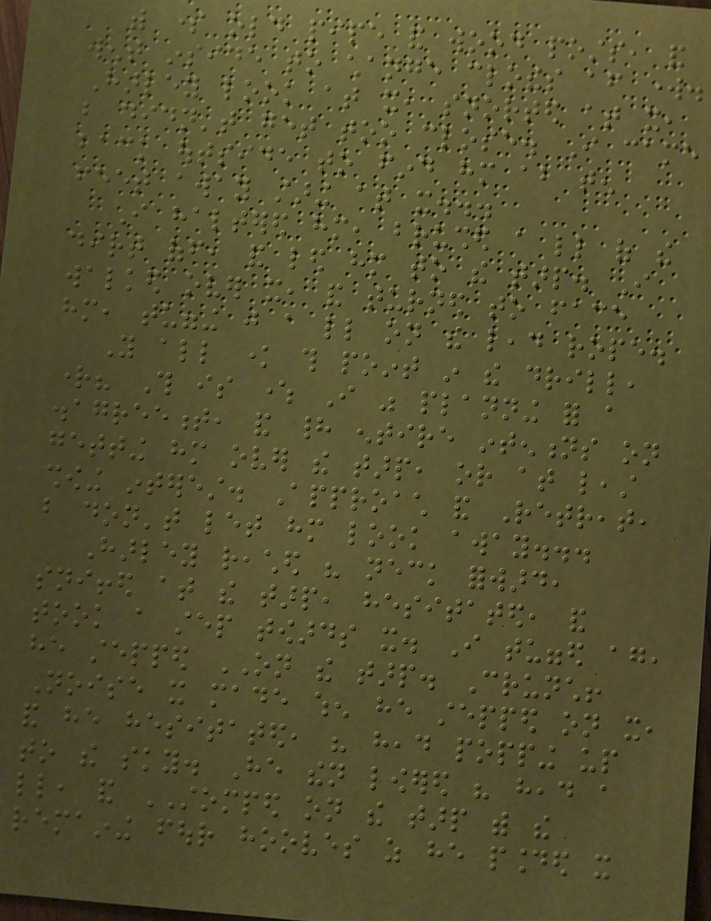with some old pipe and wood posts, and
went inside to change clothes after work.
Harley look at it, snorted at it,
but didn't get too close. I came
back outside to find him about ten
feet away staring at it...
I haltered him, brushed a little of the
dirt off, and led him to the tarp. I
walked over it, and turned to face
him, tugging just a little on the lead rope.
You all know this point in the drill,
right? This is where I was planning for a
disagreement, and had entire intentions on
getting him over the tarp, or at least
showing interest. Approach and Retreat,
but don't let him look away...
Harley reached his neck forward,
sniffed at the tarp, hesitated, and
took a step towards it. I tugged again,
he stepped ON the tarp. Crunch!
Noise it made when he stepped on it,
and he hesitated, his head popping up
to the sky. He then lowered his head a
little, and STOMPED on the tarp with the
remaining four hooves as he pounded it
